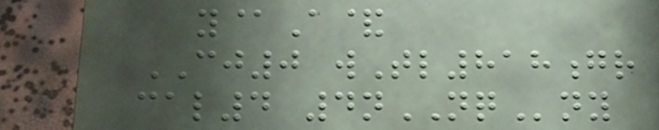y@A&
CJ0 wTl818gr
cal4 4nNQny
